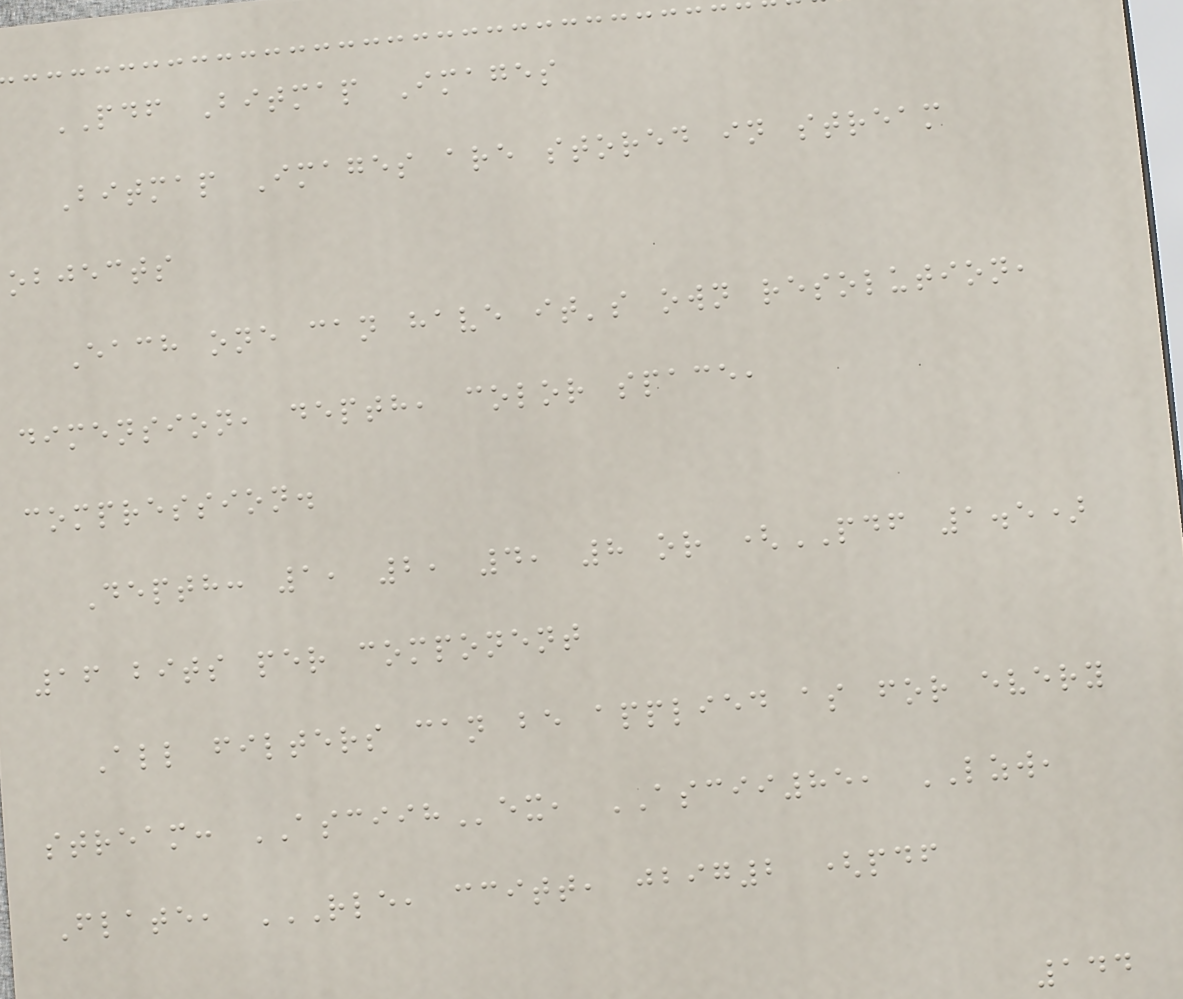PDF Bitmap Images
Bitmap Images are stored in stream
objects
Each one can have it's own resolution,
dimension, depth, color space,
compression.
Depth: 1, 2, 4, 8 or (PDF 1.5)
16 bits per component
All filters can be applied as for every
stream: ASCIIHex, ASCII85, LZW,
Flate, RLE, CCITT, JBIG2 (PDF
144
